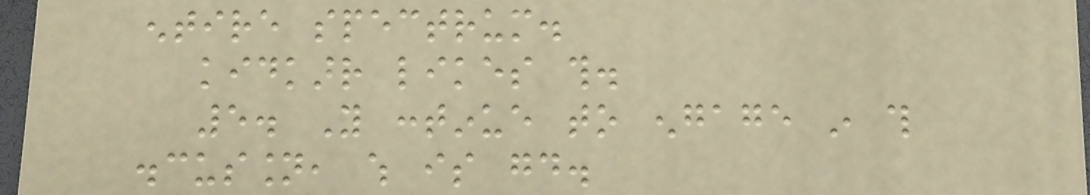entire spectrum.
kidkarr likes this.
5. You continue to engage in this
discussion, which is good.
